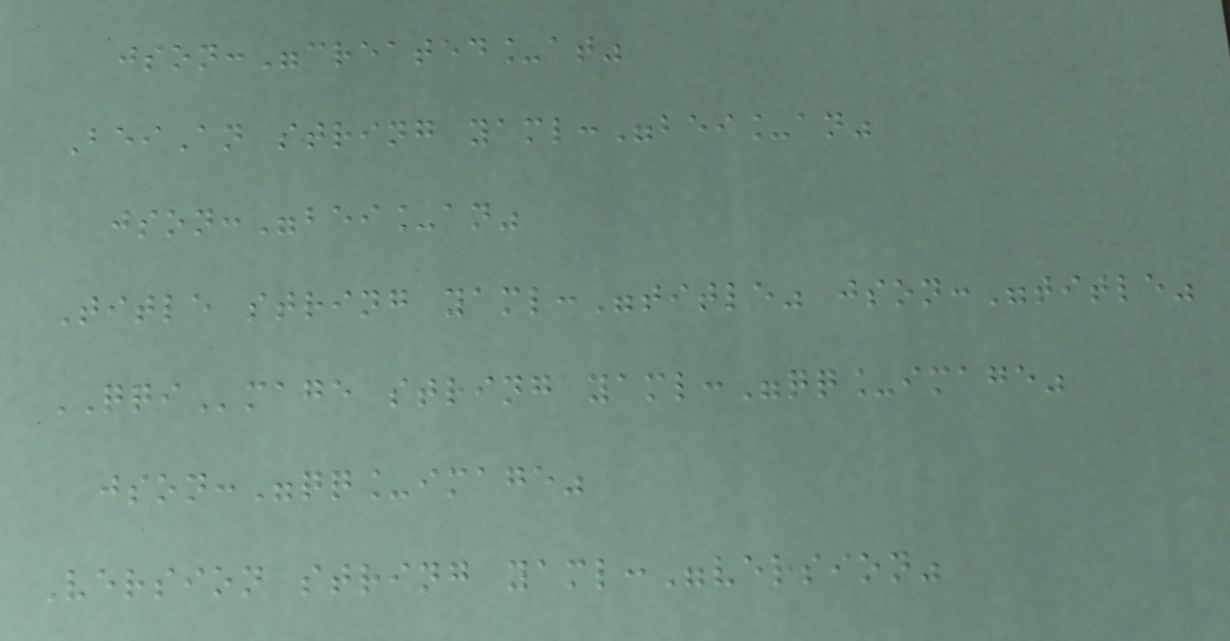json:"created_at"
BeiAn string yaml:"bei_an"
json:"bei_an"
Title string yaml:"title" json:"title"
QQImage string yaml:"qq_image"
json:"qq_image"
Version string yaml:"version"
